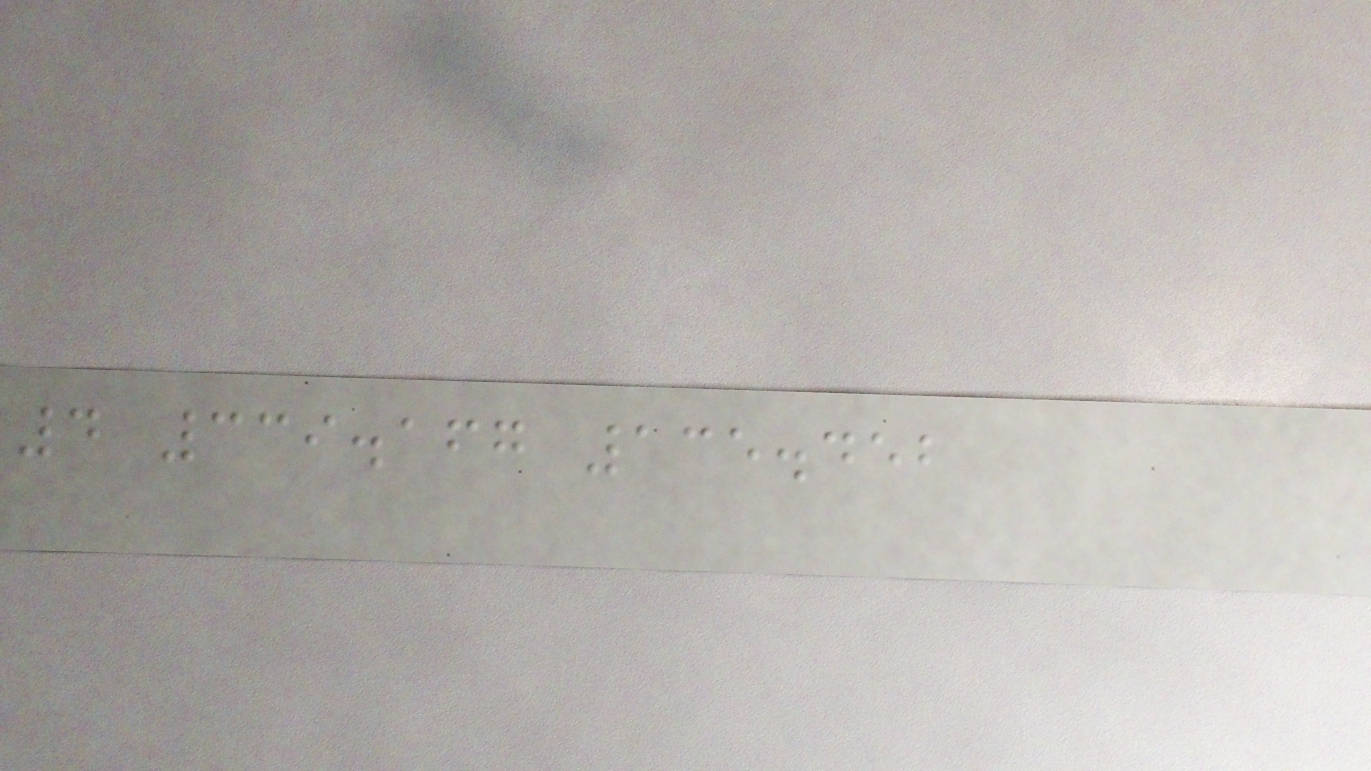4 339.167 135.452
